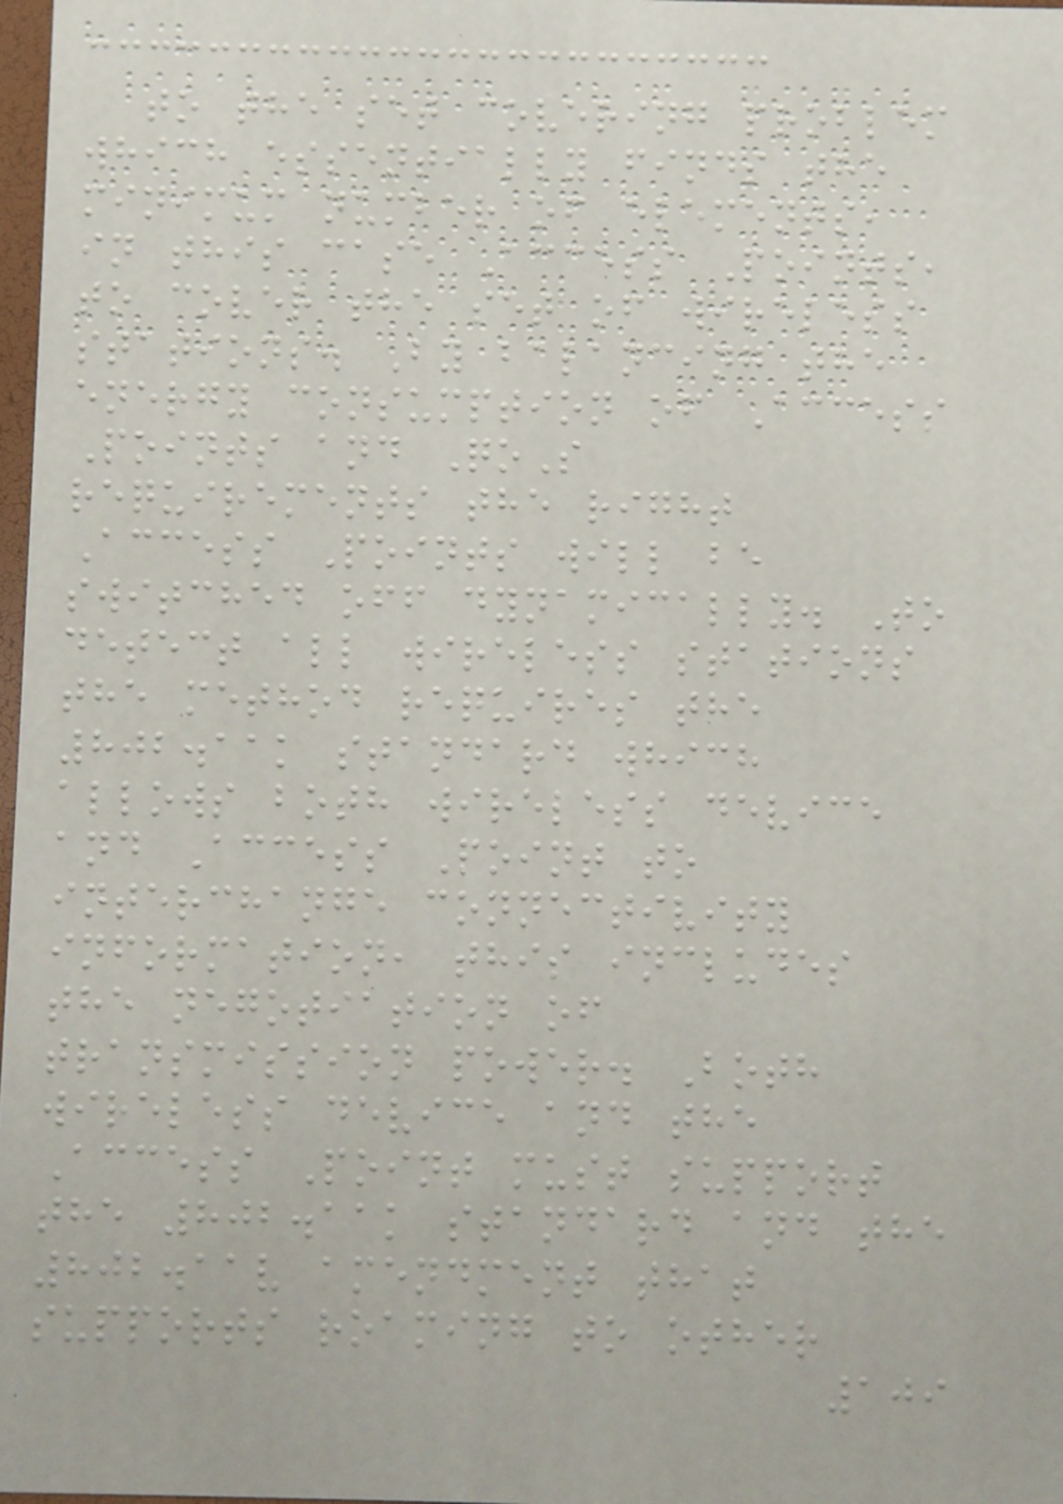to the set covering problem
which essentially finds the
minimum number of elements,
in this case Access Points,
to cover the set of wireless
stations. By balancing the
energy consumption of Access
Points and QoS
requirements the right
Access Points will be
switched off dynamically. To
detect all wireless stations
the method requires the
802.11k standard which
allows both wireless device
and Access Point to
interchange connectivity
information, this includes
the negotiation of
transmission power. Both
wireless device and the
Access Point must support
the 802.11k standard and the
802.11v amendment that
supports roaming to other
109
